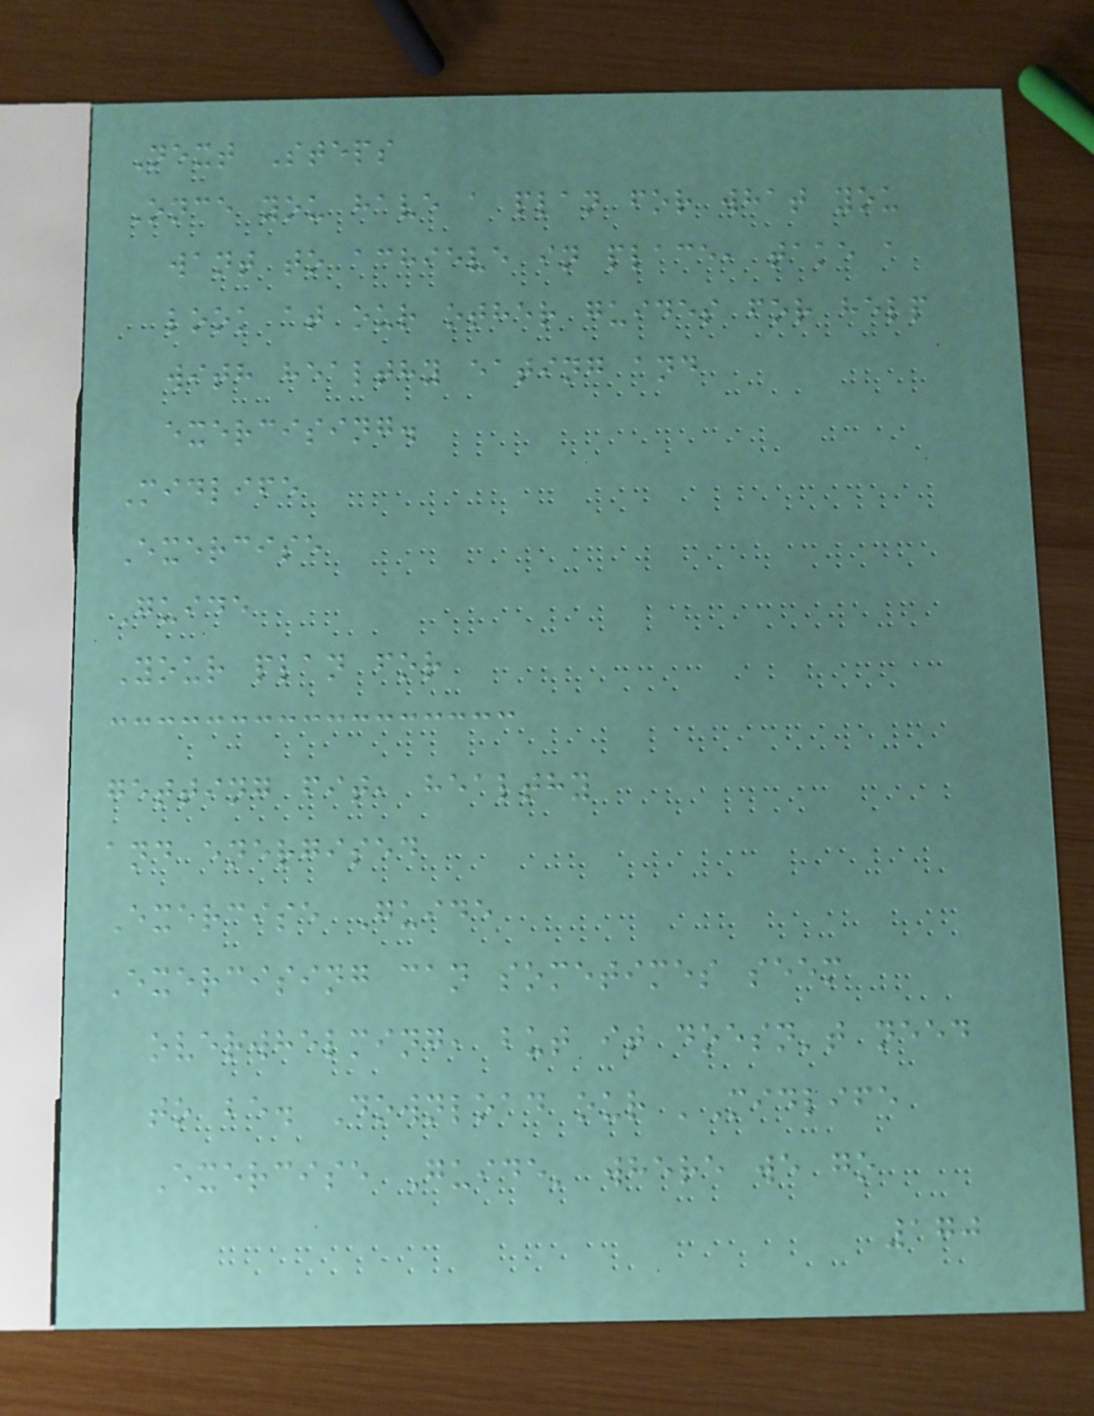Next Steps
Once you have a plan for what you
want to achieve in place, take a
look at our other guides for help
with healthy eating and
exercising.
Midlife
Exercise
Guide
Your plan for
getting fit, healthy
and energised
Exercise Guide
Exercising can sometimes seem
overwhelming, but it doesn't need
to be. Download our 'Midlife
Exercise Guide' where we go
170
